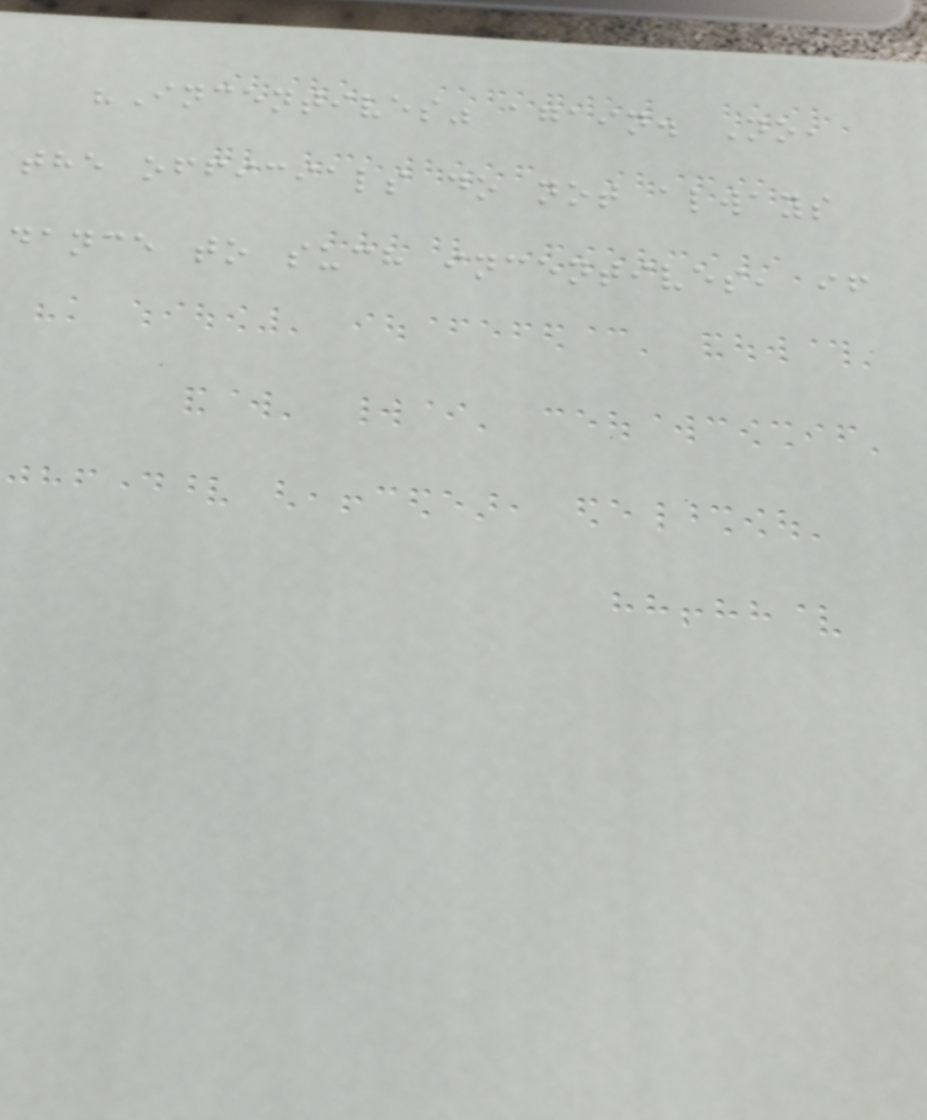"Incentives" again. No,
the officials do not always
dance to such incentives, if
